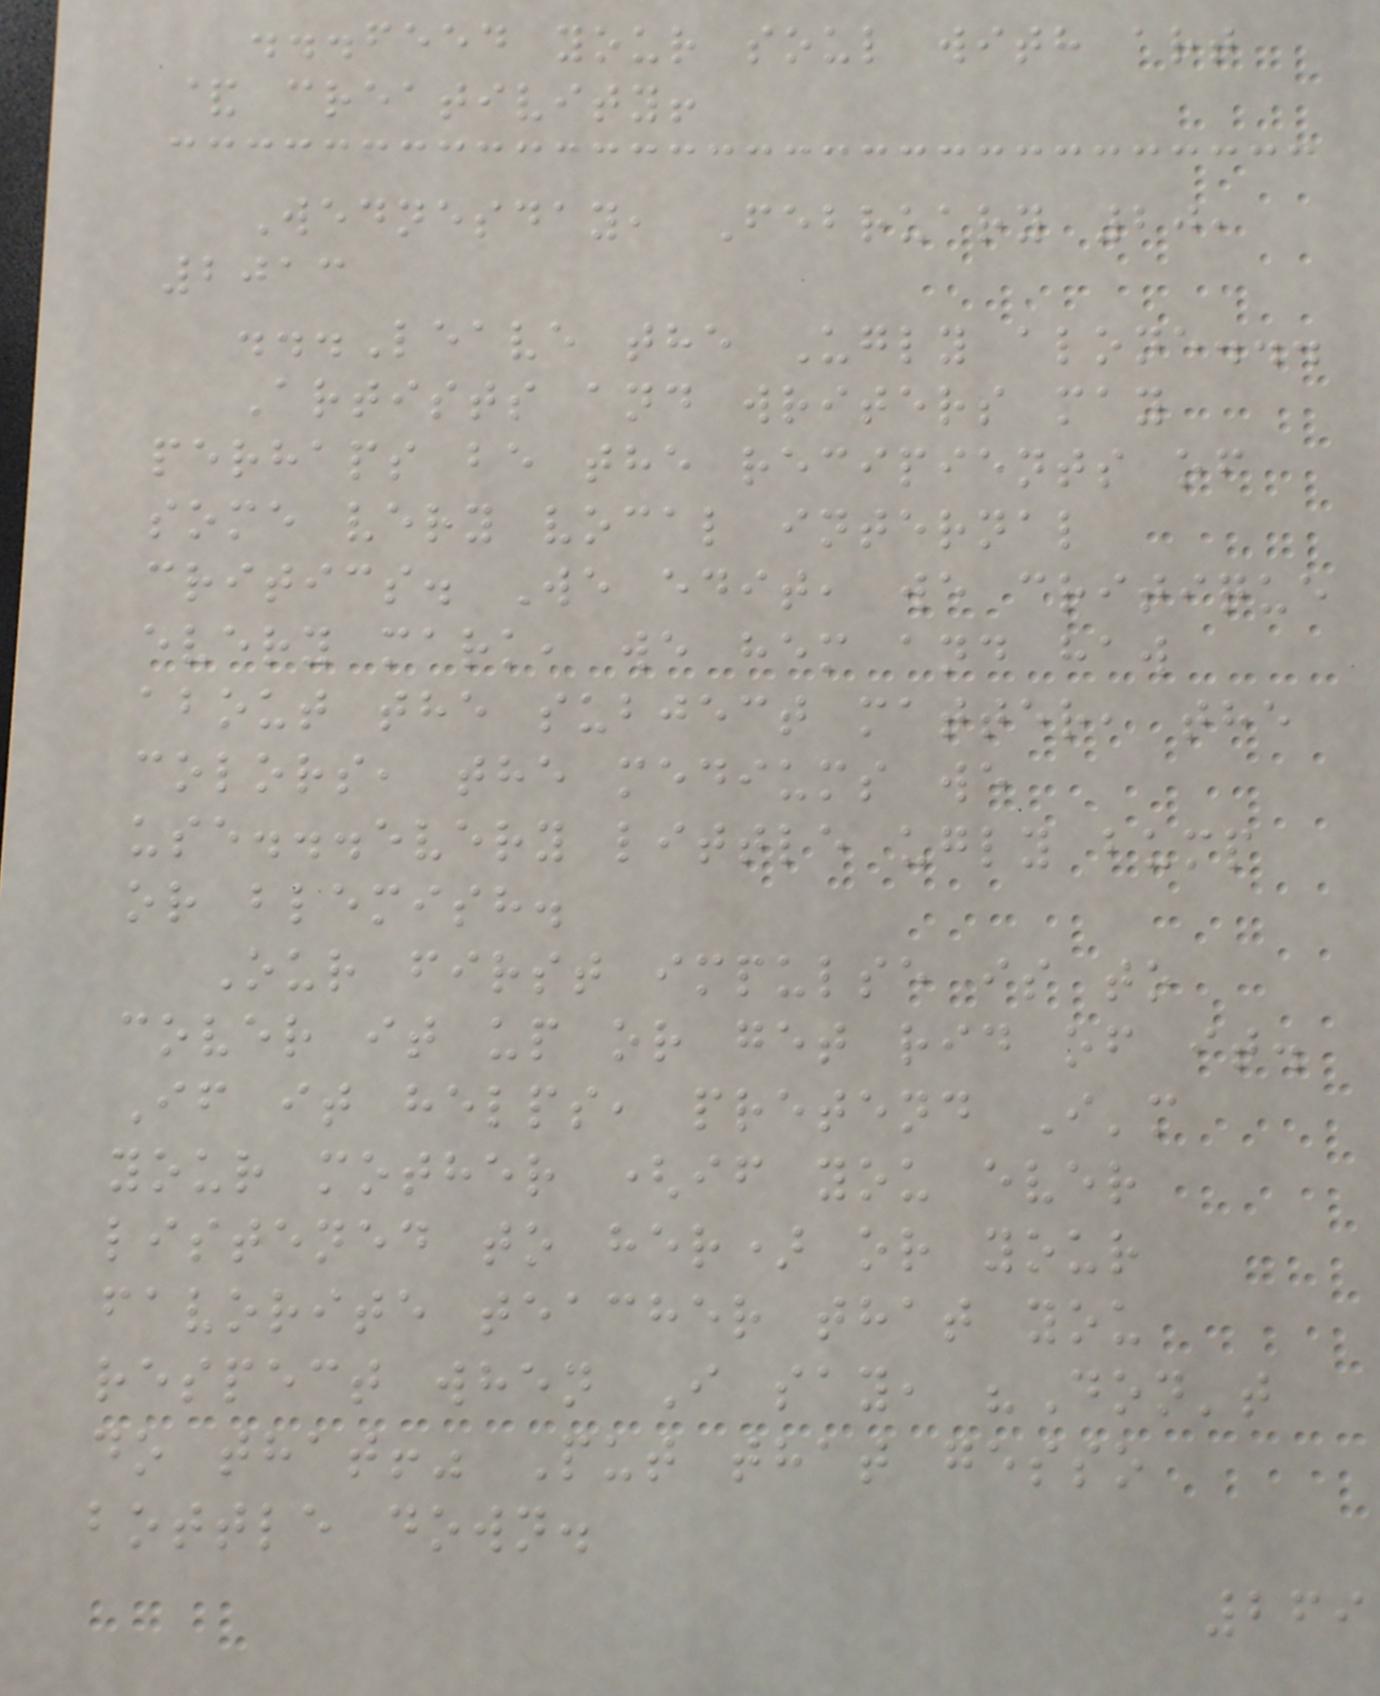...feed your soul with art
& creativity!
Wednesday, February 20,
2013
...Leave the Ugly alone...
Artists and writers may
perhaps be the recipients of
some very vocal internal
critics. We edit, we critique
every mark, we hem and haw
about the subject matter, the
colors, the mediums we
use...every little ugly bump
or blemish.
Our first impulse is to
cover it up or get rid of it.
If it helps, pretend I'm
your mother (if you ever
listened to her) or your
favorite teacher that you
respect when I say, "Don't
do that!" Put that gesso
bottle down.
269
